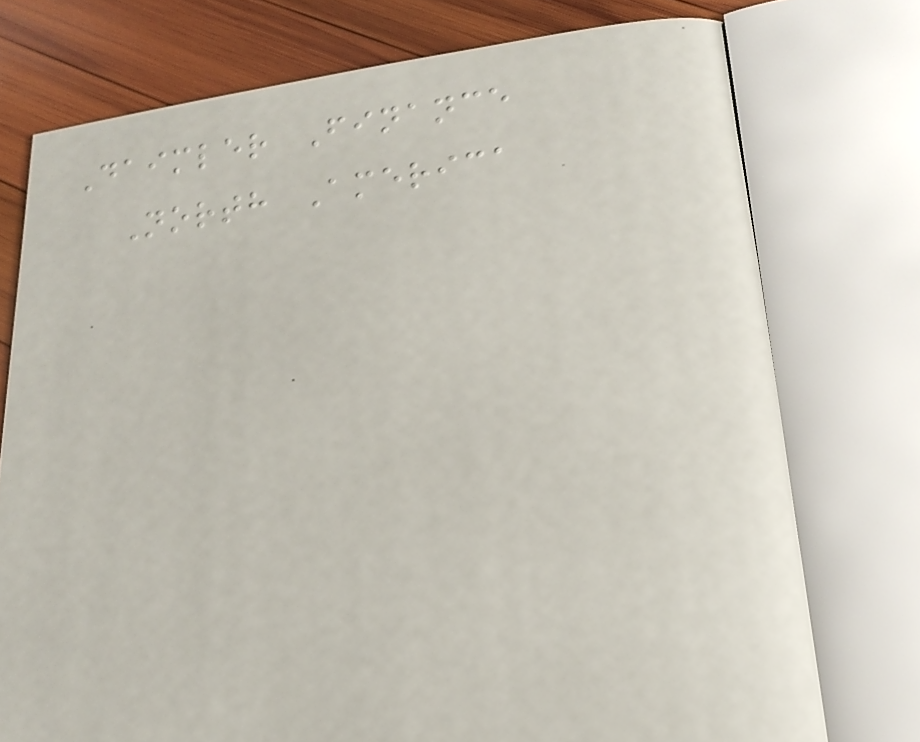Daimler Finance
North America
